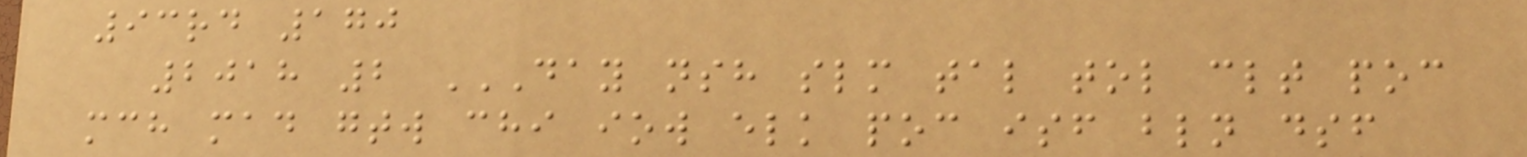93rd 170
2018 2 DAY NSH SLM TAL TOL CLT POC
MCH MAD GTW CHI IOW ELK POC ISF BLN DSF
